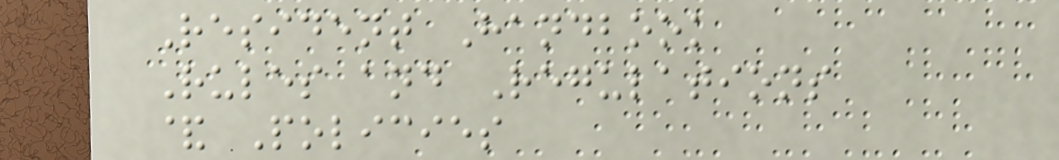Resident Handbook
Rules and Regulations
& Policies
